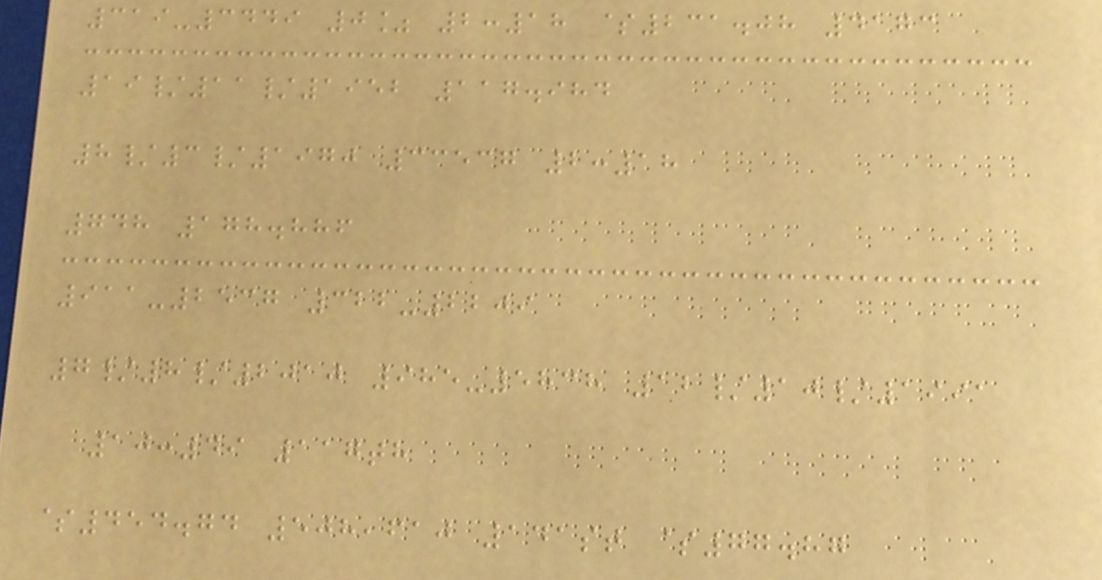319-3449 0% 2:18 $231.08 4173
19/11/1952 117.984
8/3/1970 33537 2:18
748 178.886
911-2537 322-2209
7/8/2010 985-5838 12/10/1991
10:49 117th
$454.74 508,610 141st $77.87
